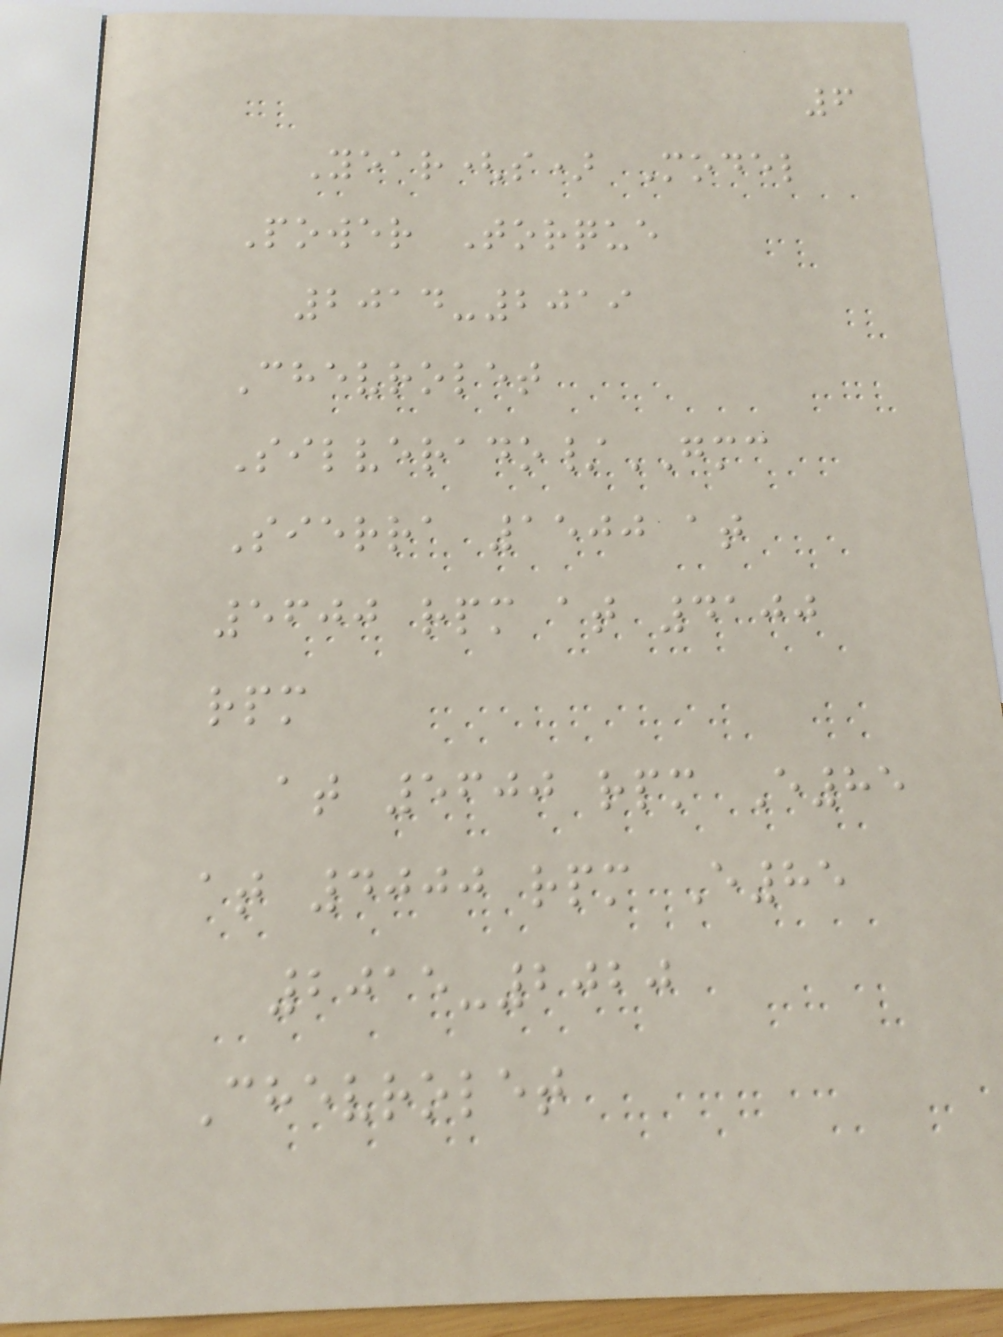6
Year(s) Model
Power Torque
2014-2019
Chevrolet
Silverado/GMC
Sierra 1500 at
5600 rpm at 4100
rpm
at 5600 rpm E85
at 4000 rpm E85
2015-2020
Chevrolet
